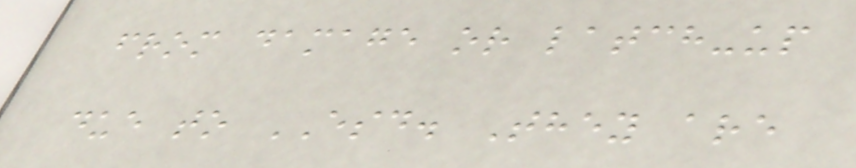from damage or latch-up
due to ESD. They are
